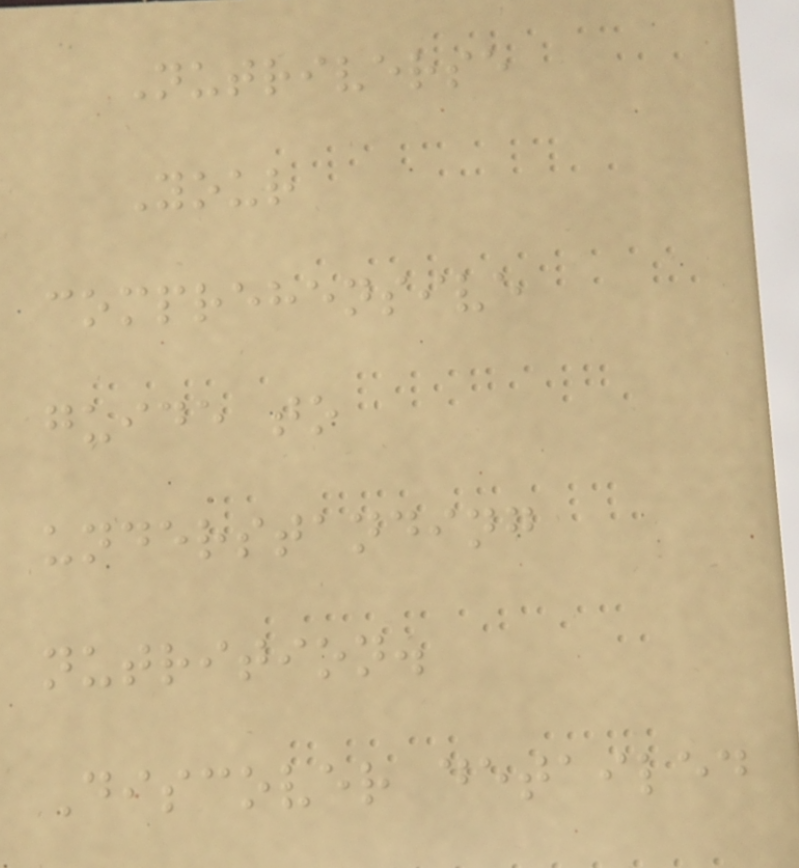Nutriverse
Your
comprehensive
guide to
understanding
nutrition.
Discover detailed
